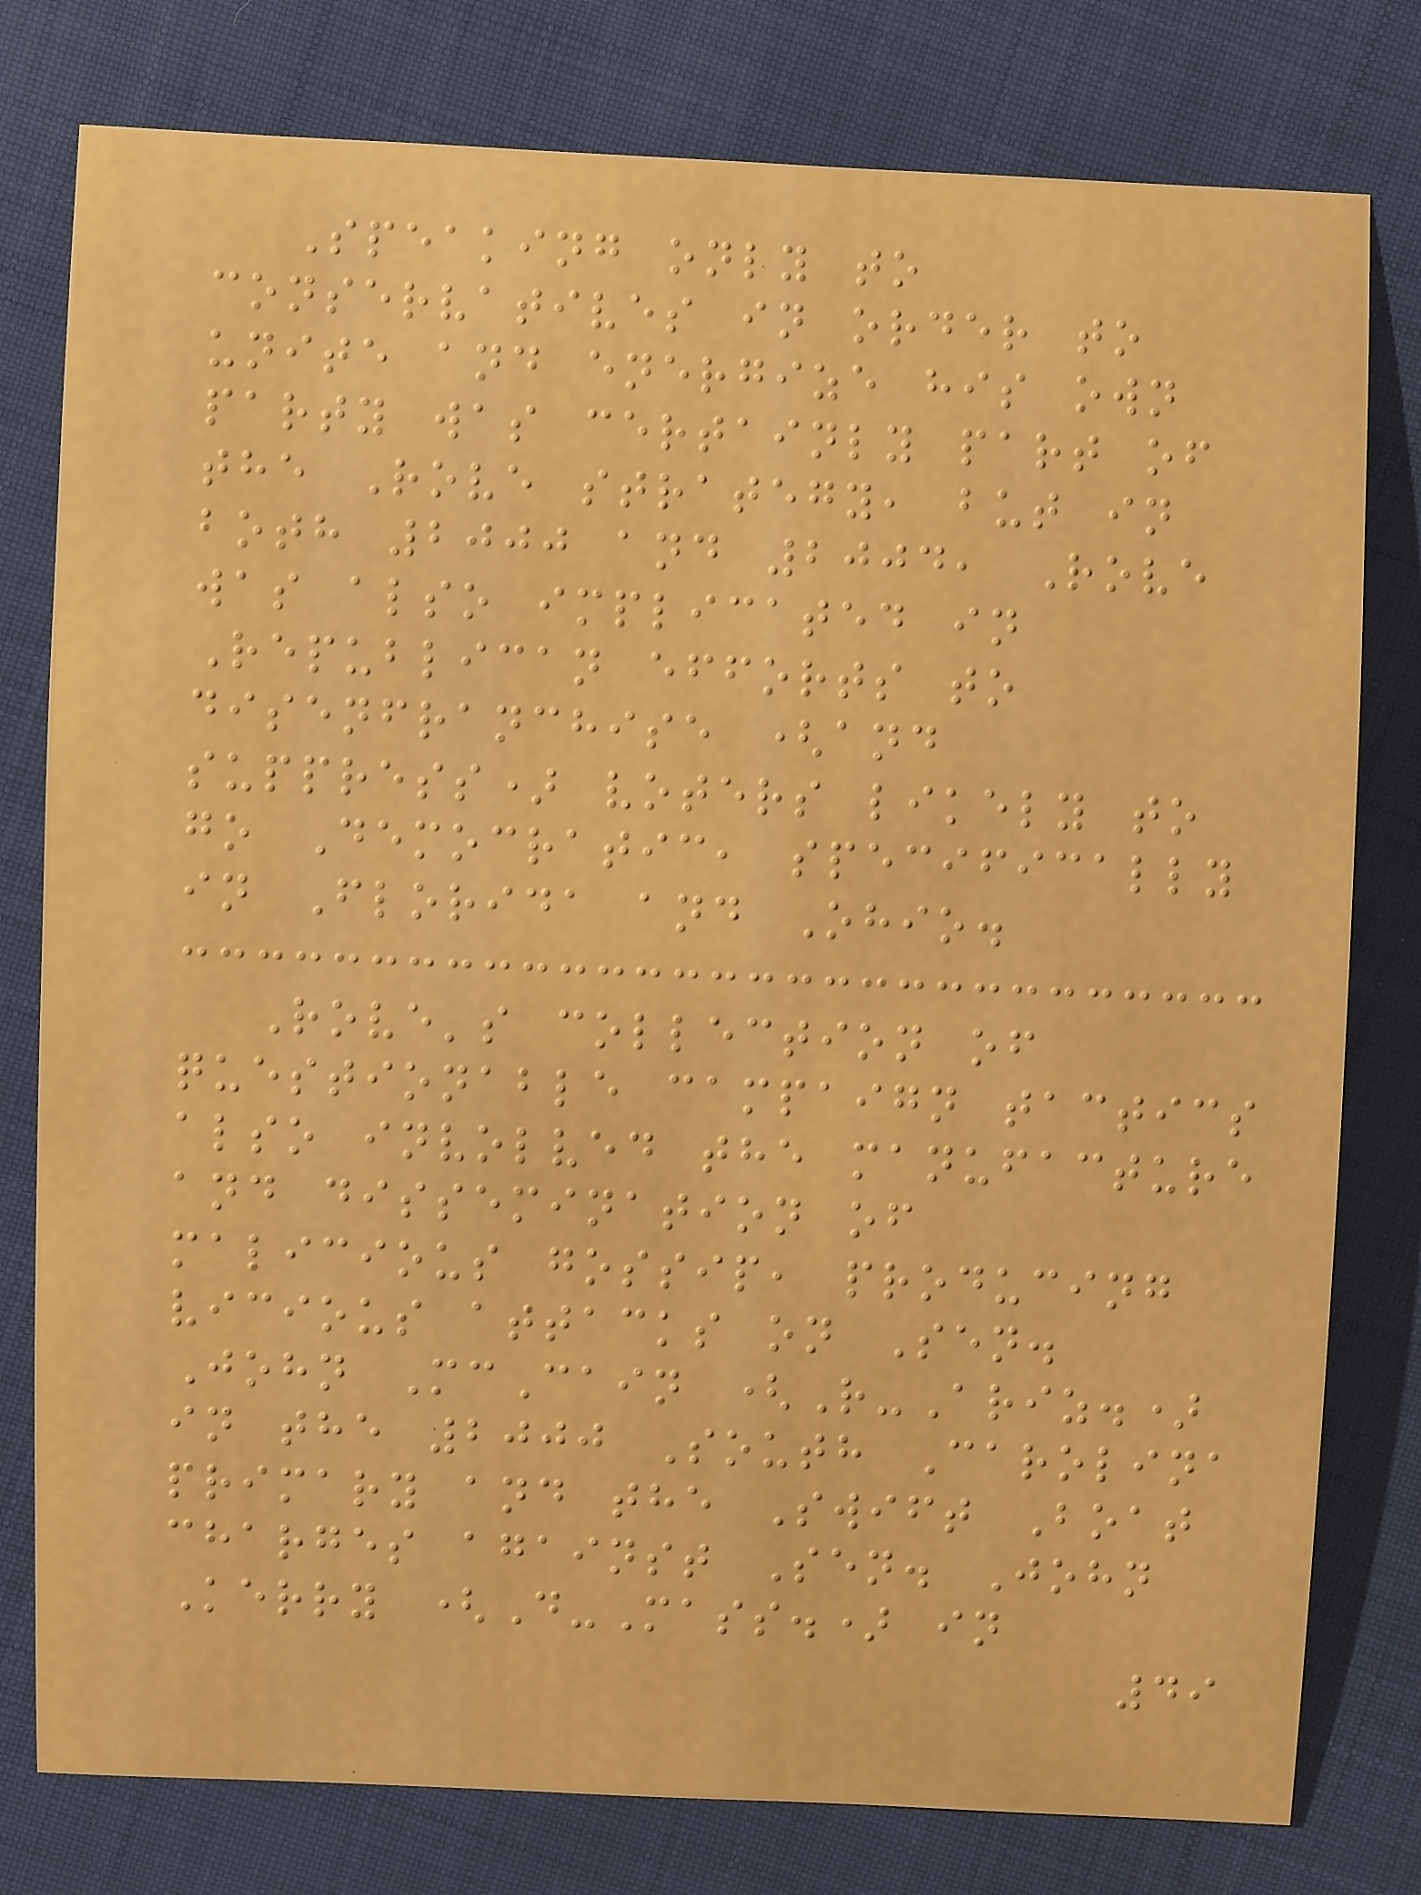Speaking only to
conservatives in order to
unite and energize his own
party was certainly part of
the Rove strategy, but in
both 2000 and 2004, Rove
was also implicated in
Republican efforts to
disenfranchise (and
suppress) voters likely to
go Democratic, specifically
in Florida and Ohio.
Rove's collection of
questionable campaign tactics
also involved the manufacture
and dissemination of
malicious gossip, producing
vicious attacks on Sen.
John McCain (R-Ariz.)
in the 2000 South Carolina
primary and the Swift Boat
charges against Sen. John
Kerry (D-Mass.) in
49
